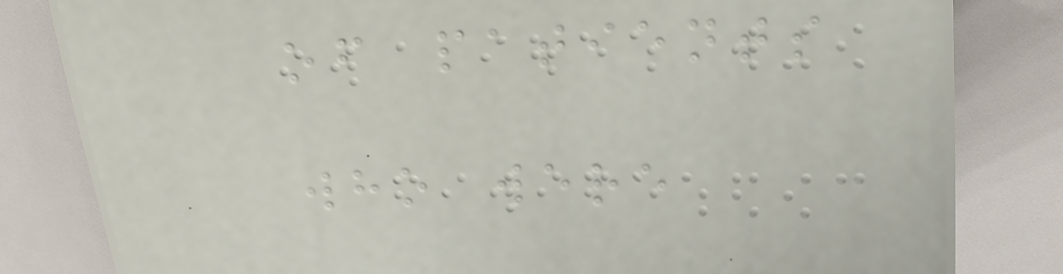of patients
who were
